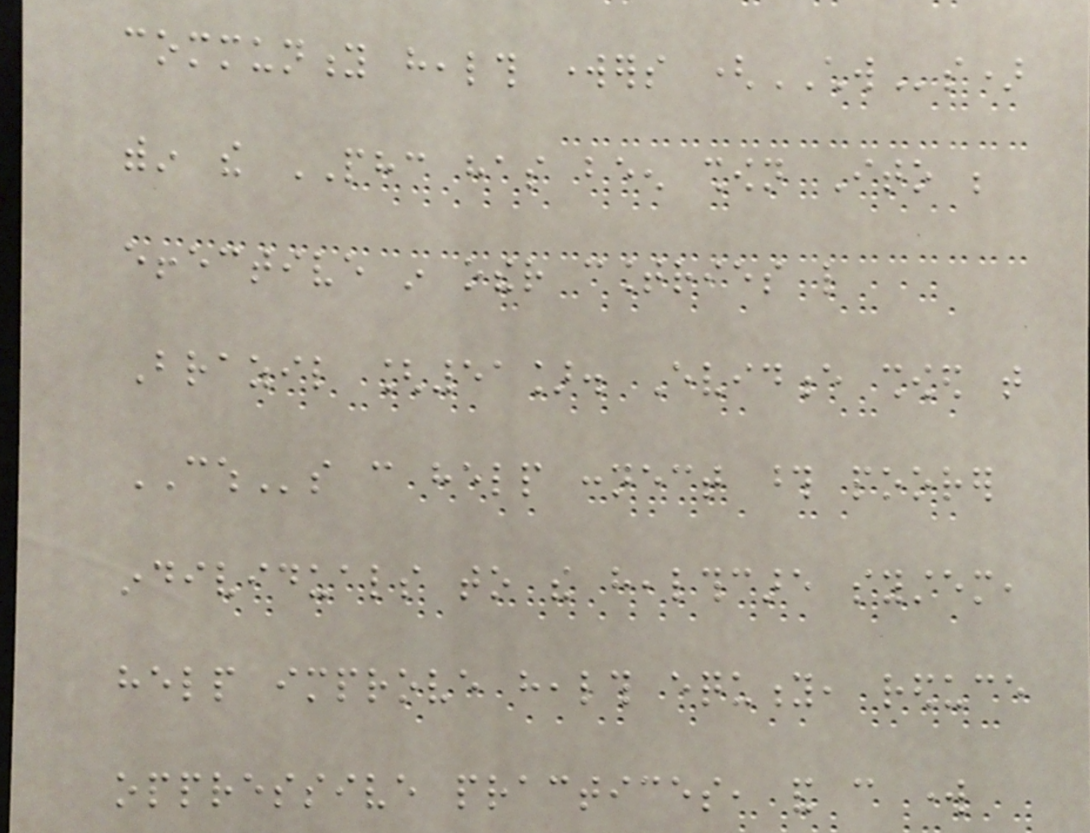community health workers (CHWs)
within the PHC has been shown Ito be
effective in other countries like
Brazil [51]. Evidence showed that
CWHs can help connect those poorer
individuals to the healthcare system,
help improve health equity, reduce
oppressive practices, and can work
